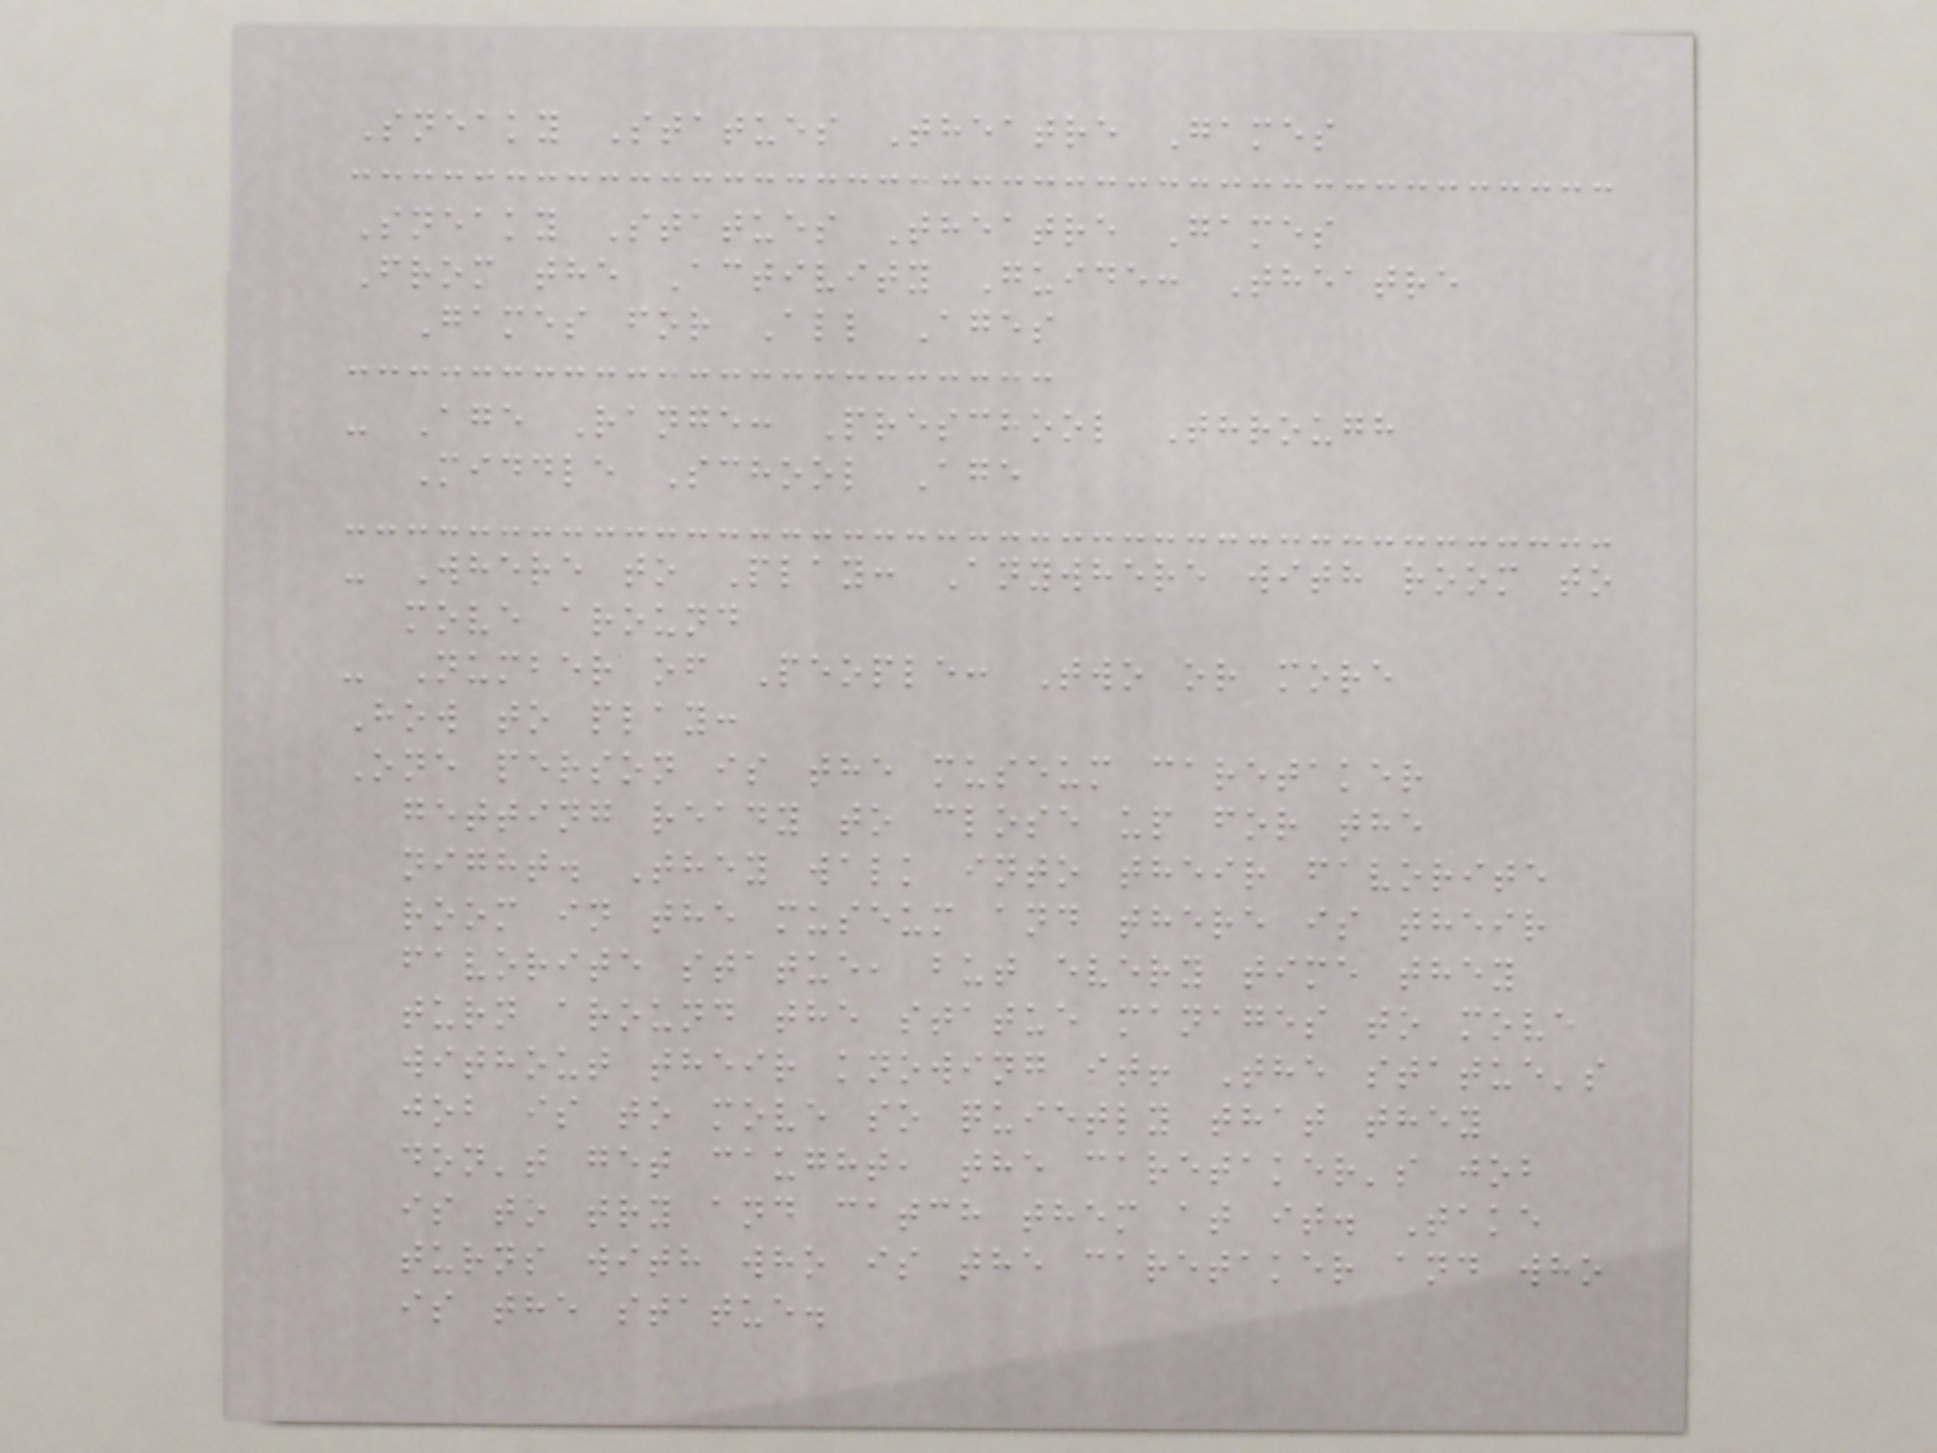Sneaky Statues Theatre Games
Sneaky Statues Theatre Games
From the Activity Guide: Theatre
Games for All Ages
- Age Range: Preschool Through
Middle School Age
- Where to Play: Anywhere with room to
move around
- Number of People: Two or more
How to play:
One person is the museum caretaker
getting ready to close up for the
night. They walk into their favorite
room in the museum and there is their
favorite statue, but every time they
turn around the statue manages to move
without their knowing it! The statue's
job is to move so quietly that they
don't get caught, the caretaker's job
is to try and catch them at it. Take
turns with who is the caretaker and who
is the statue.
